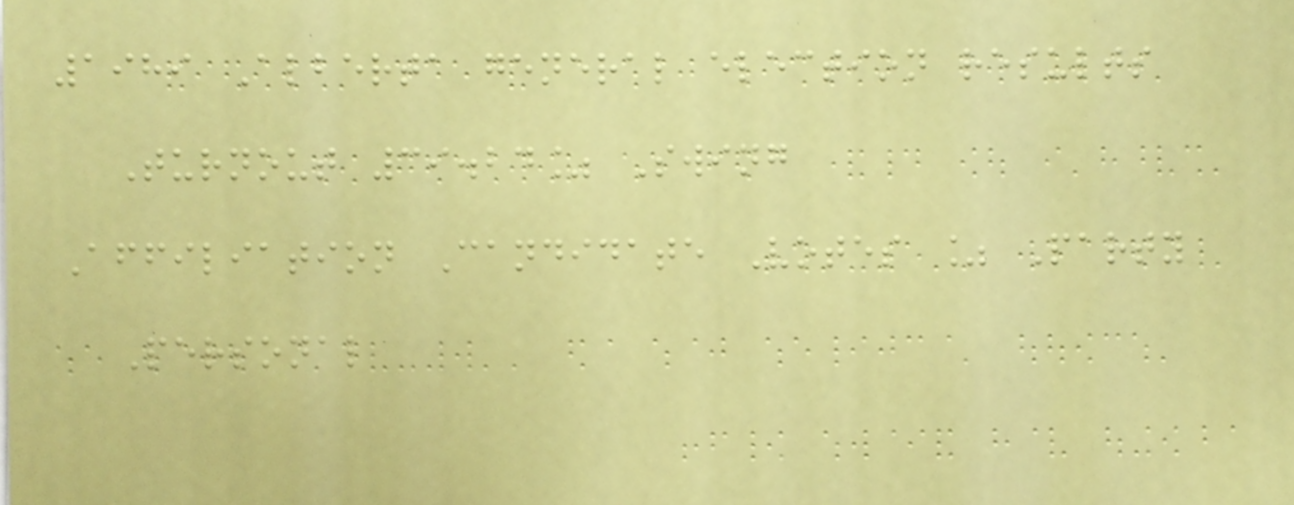1989 Alberta general election results
Turnout 39.24% Swing
Affiliation Candidate Votes % Party
Personal
